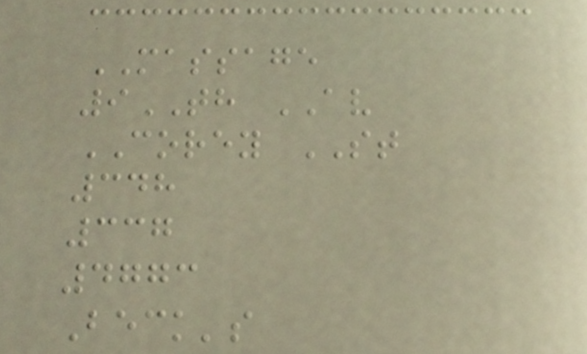MASSAGE
9TH AV
COREY ST
348
337
4773
Beck's
